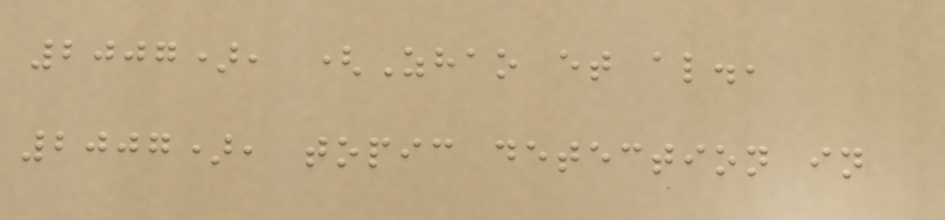2007), (Zhao et al.,
2007), topic detection in
